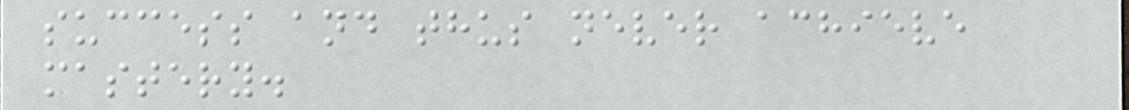success and thus never achieve
mastery.
